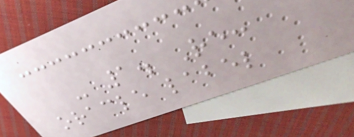- 1. Re:
oracle label
